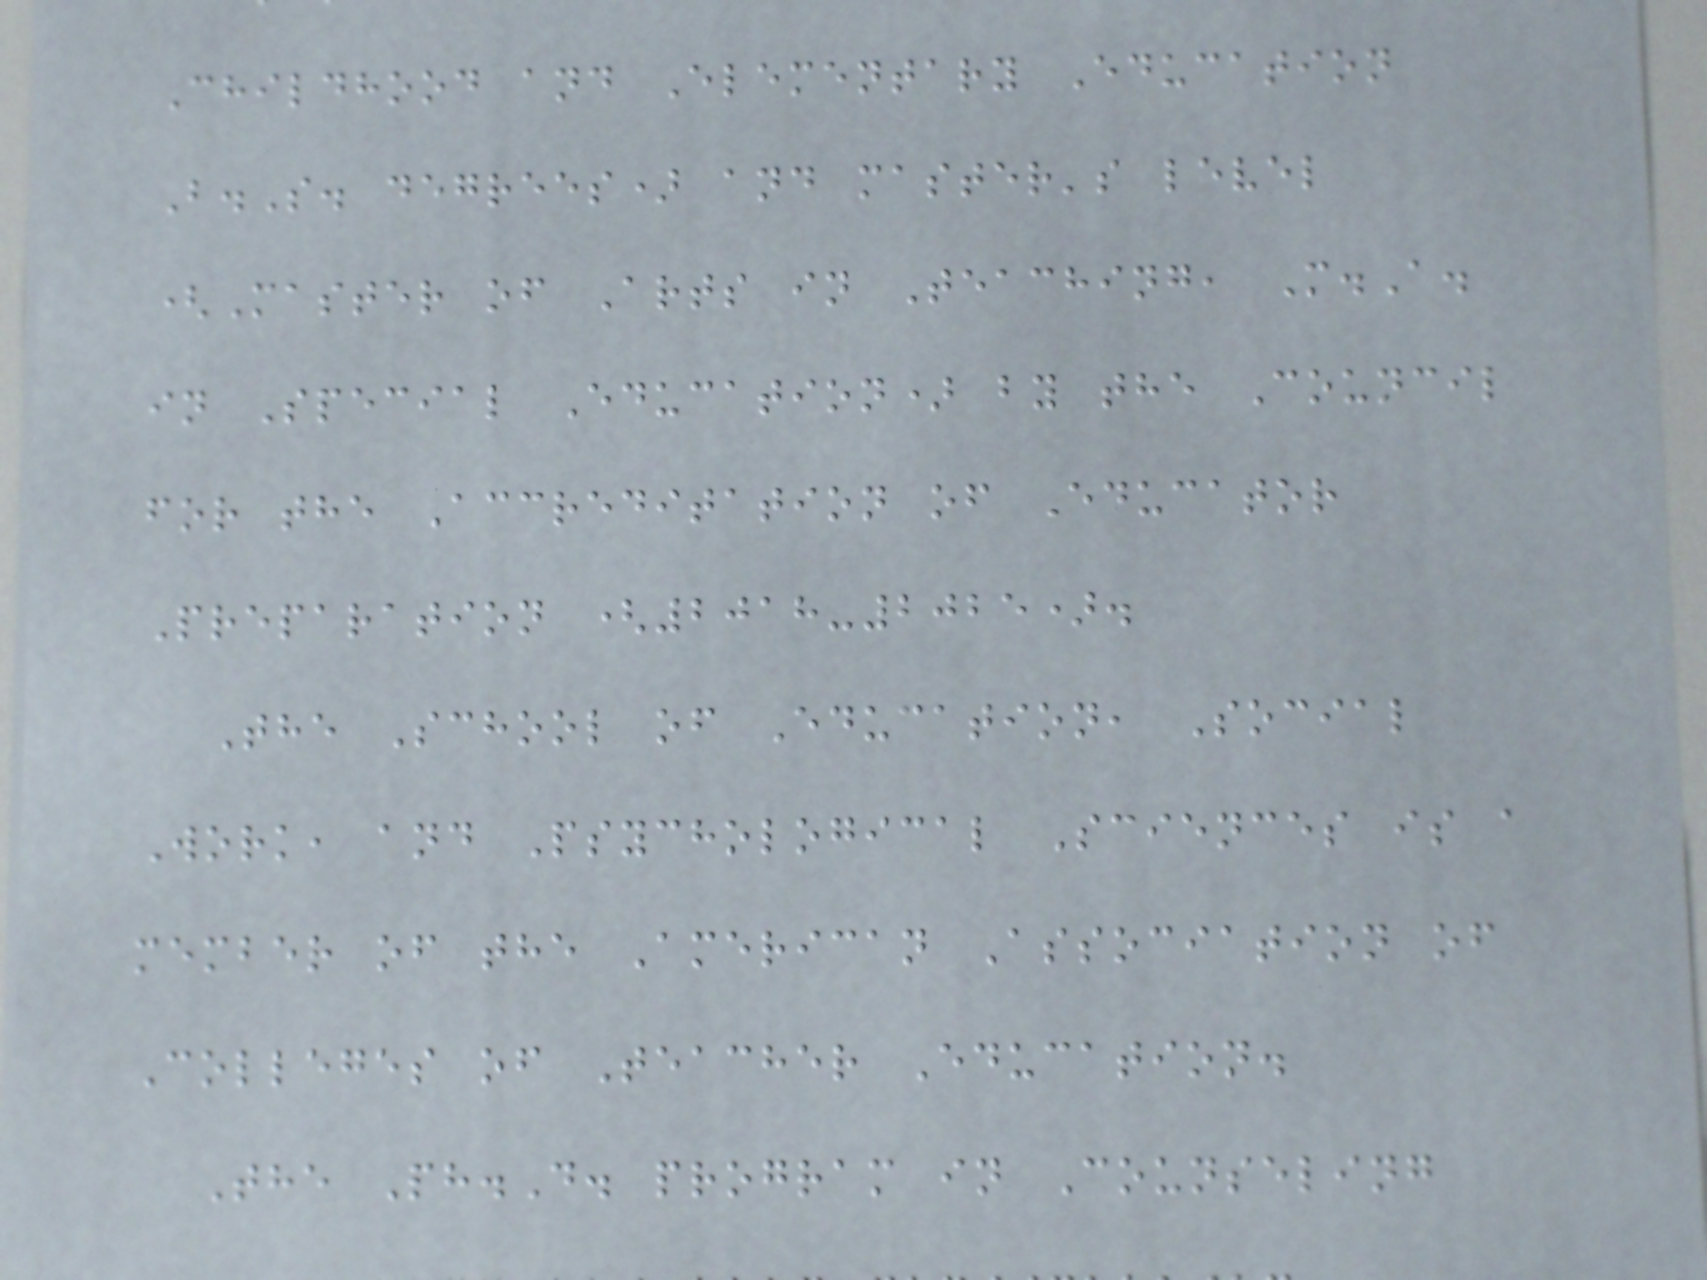Childhood and Elementary Education
B.S. degrees) and master's level
(Master of Arts in Teaching, M.A.
in Special Education) by the Council
for the Accreditation of Educator
Preparation (2018-2025).
The School of Education, Social
Work, and Psychological Sciences is a
member of the American Association of
Colleges of Teacher Education.
The Ph.D. program in Counseling
